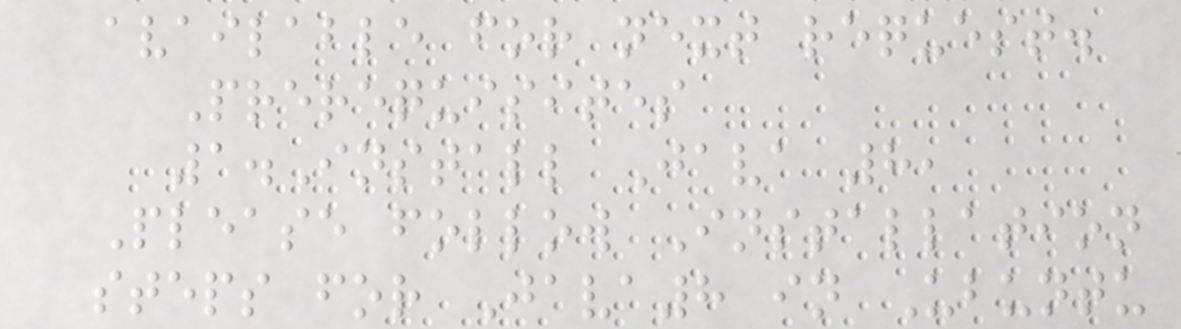available for next request.
Prerequisites
1.Install Java 8,
Please follow Installation
steps for Java8 in Ubuntu
